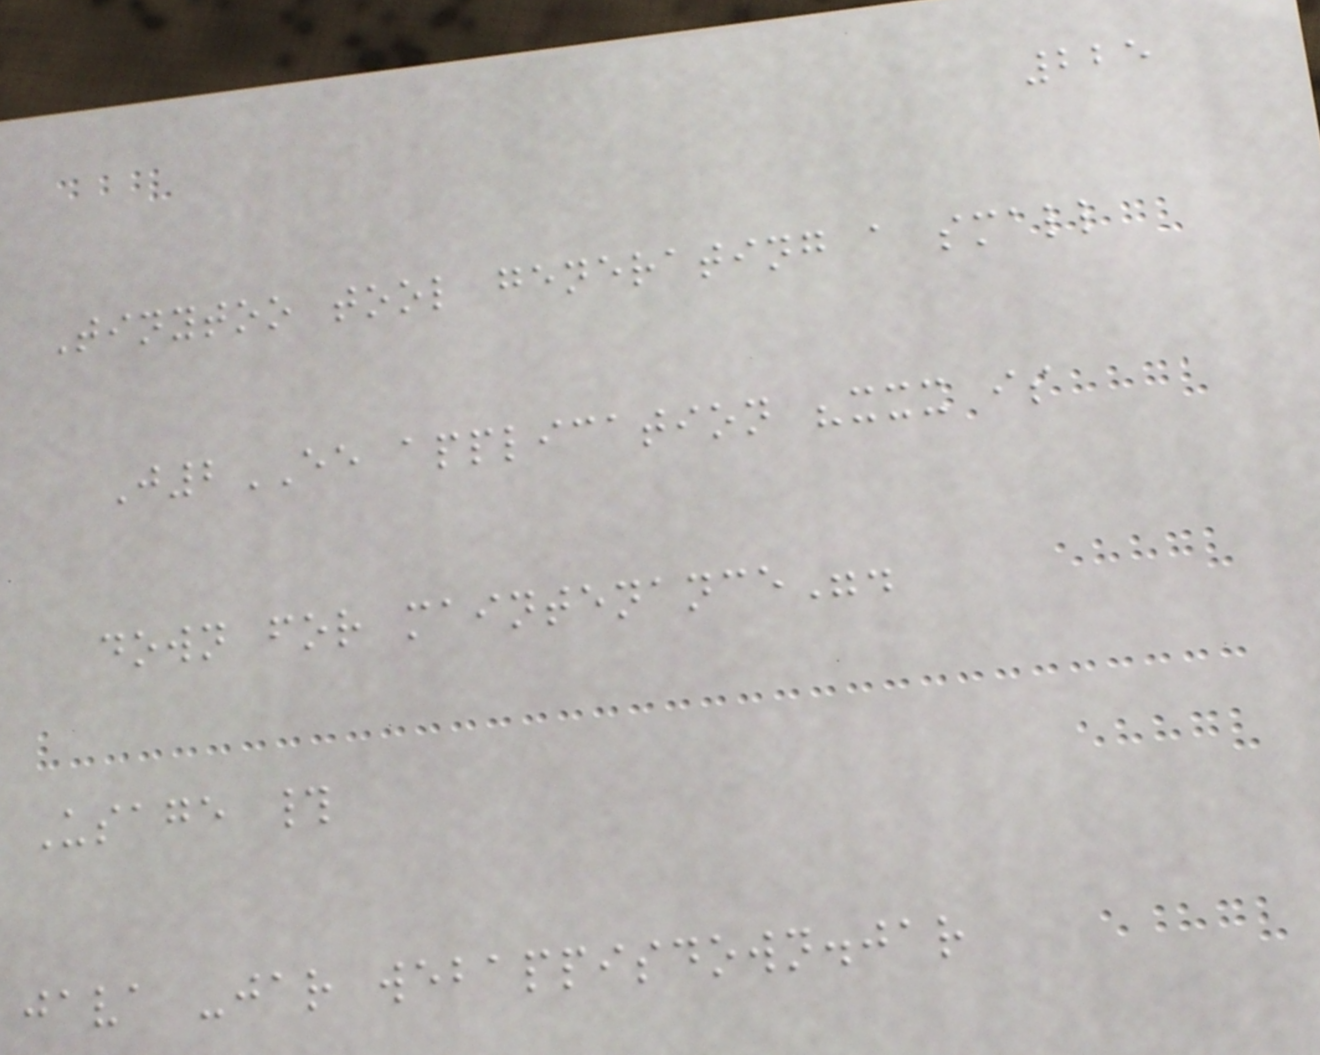225
Tinytoo tool generating a small
J2EE application "xxx is
down for maintenance".
Usage #
java -jar webappisdown.jar
